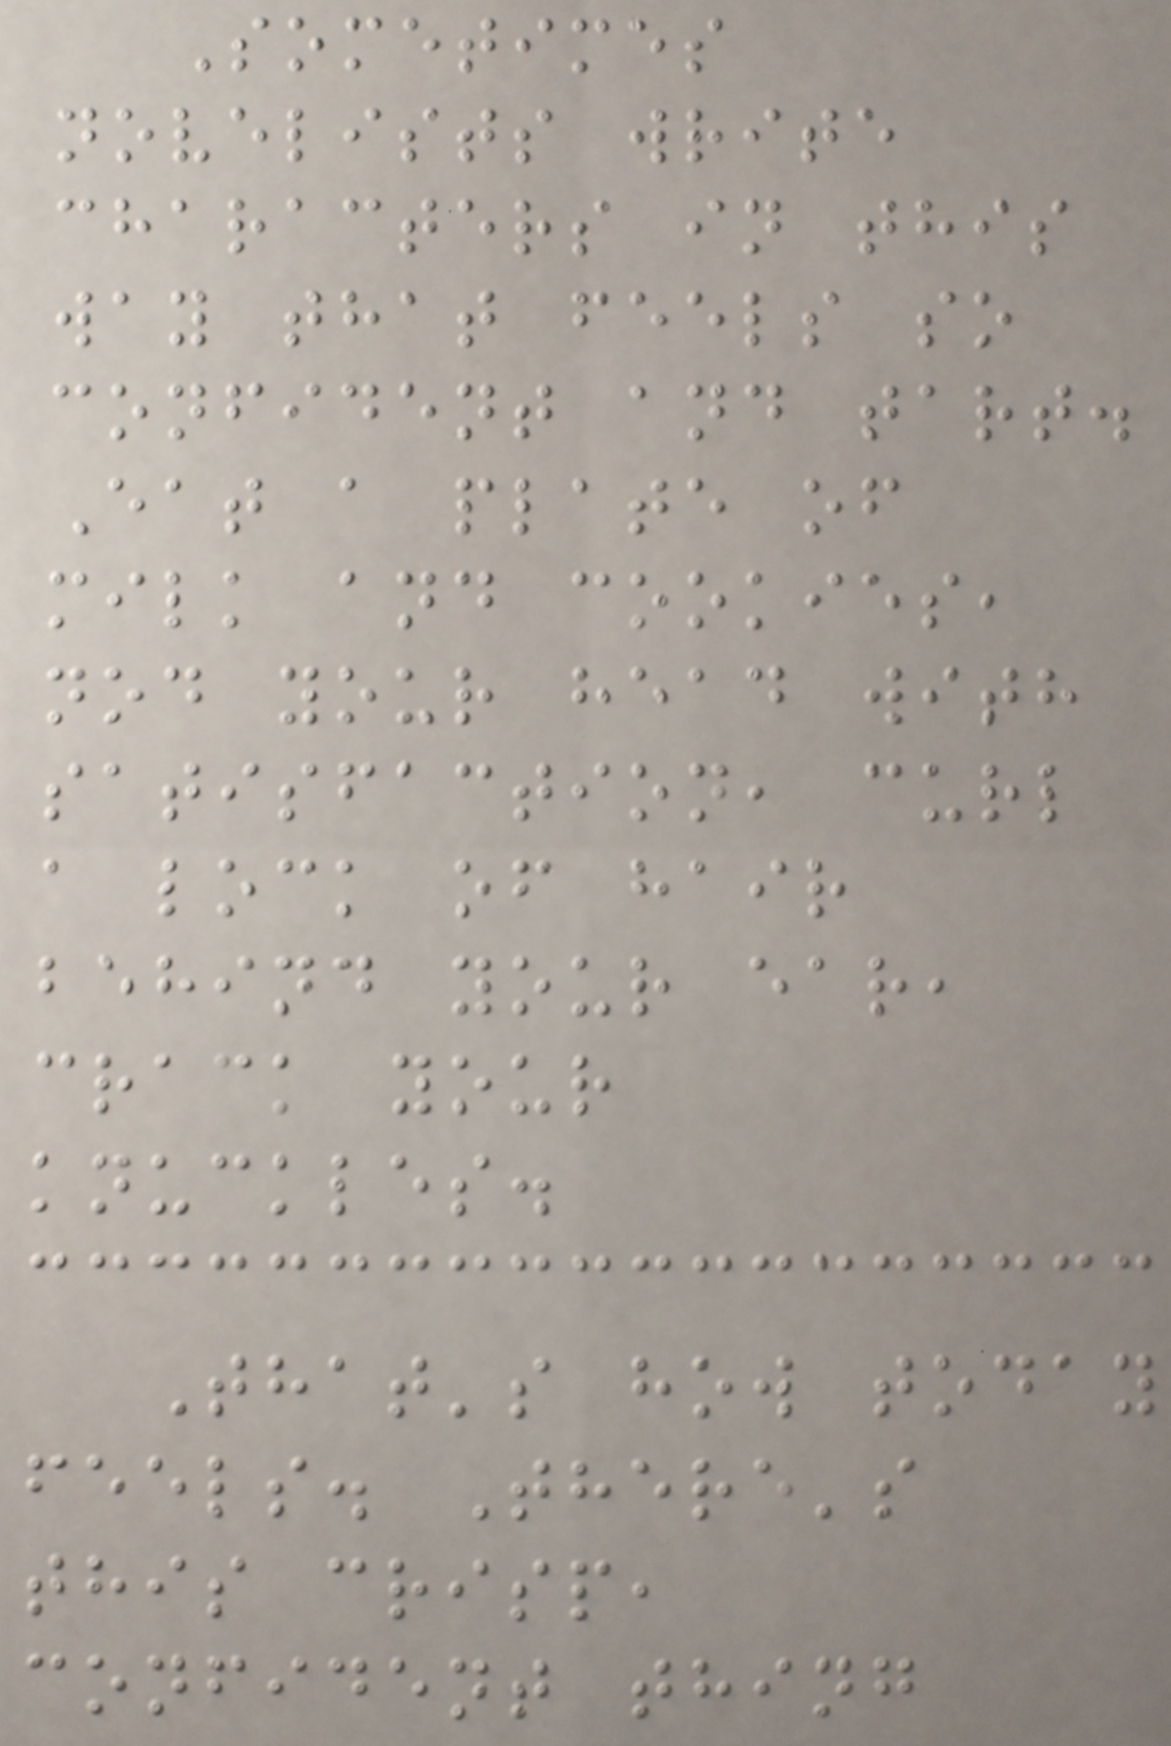Sometimes
novelists write
characters in this
way that feels so
confident and tart.
Eat a plate of
milk and cookies,
nod your head with
satisfaction, curl
a lock of hair
behind your ear,
crack your
knuckles.
That's how today
feels. There's
this crisp,
confident thing
